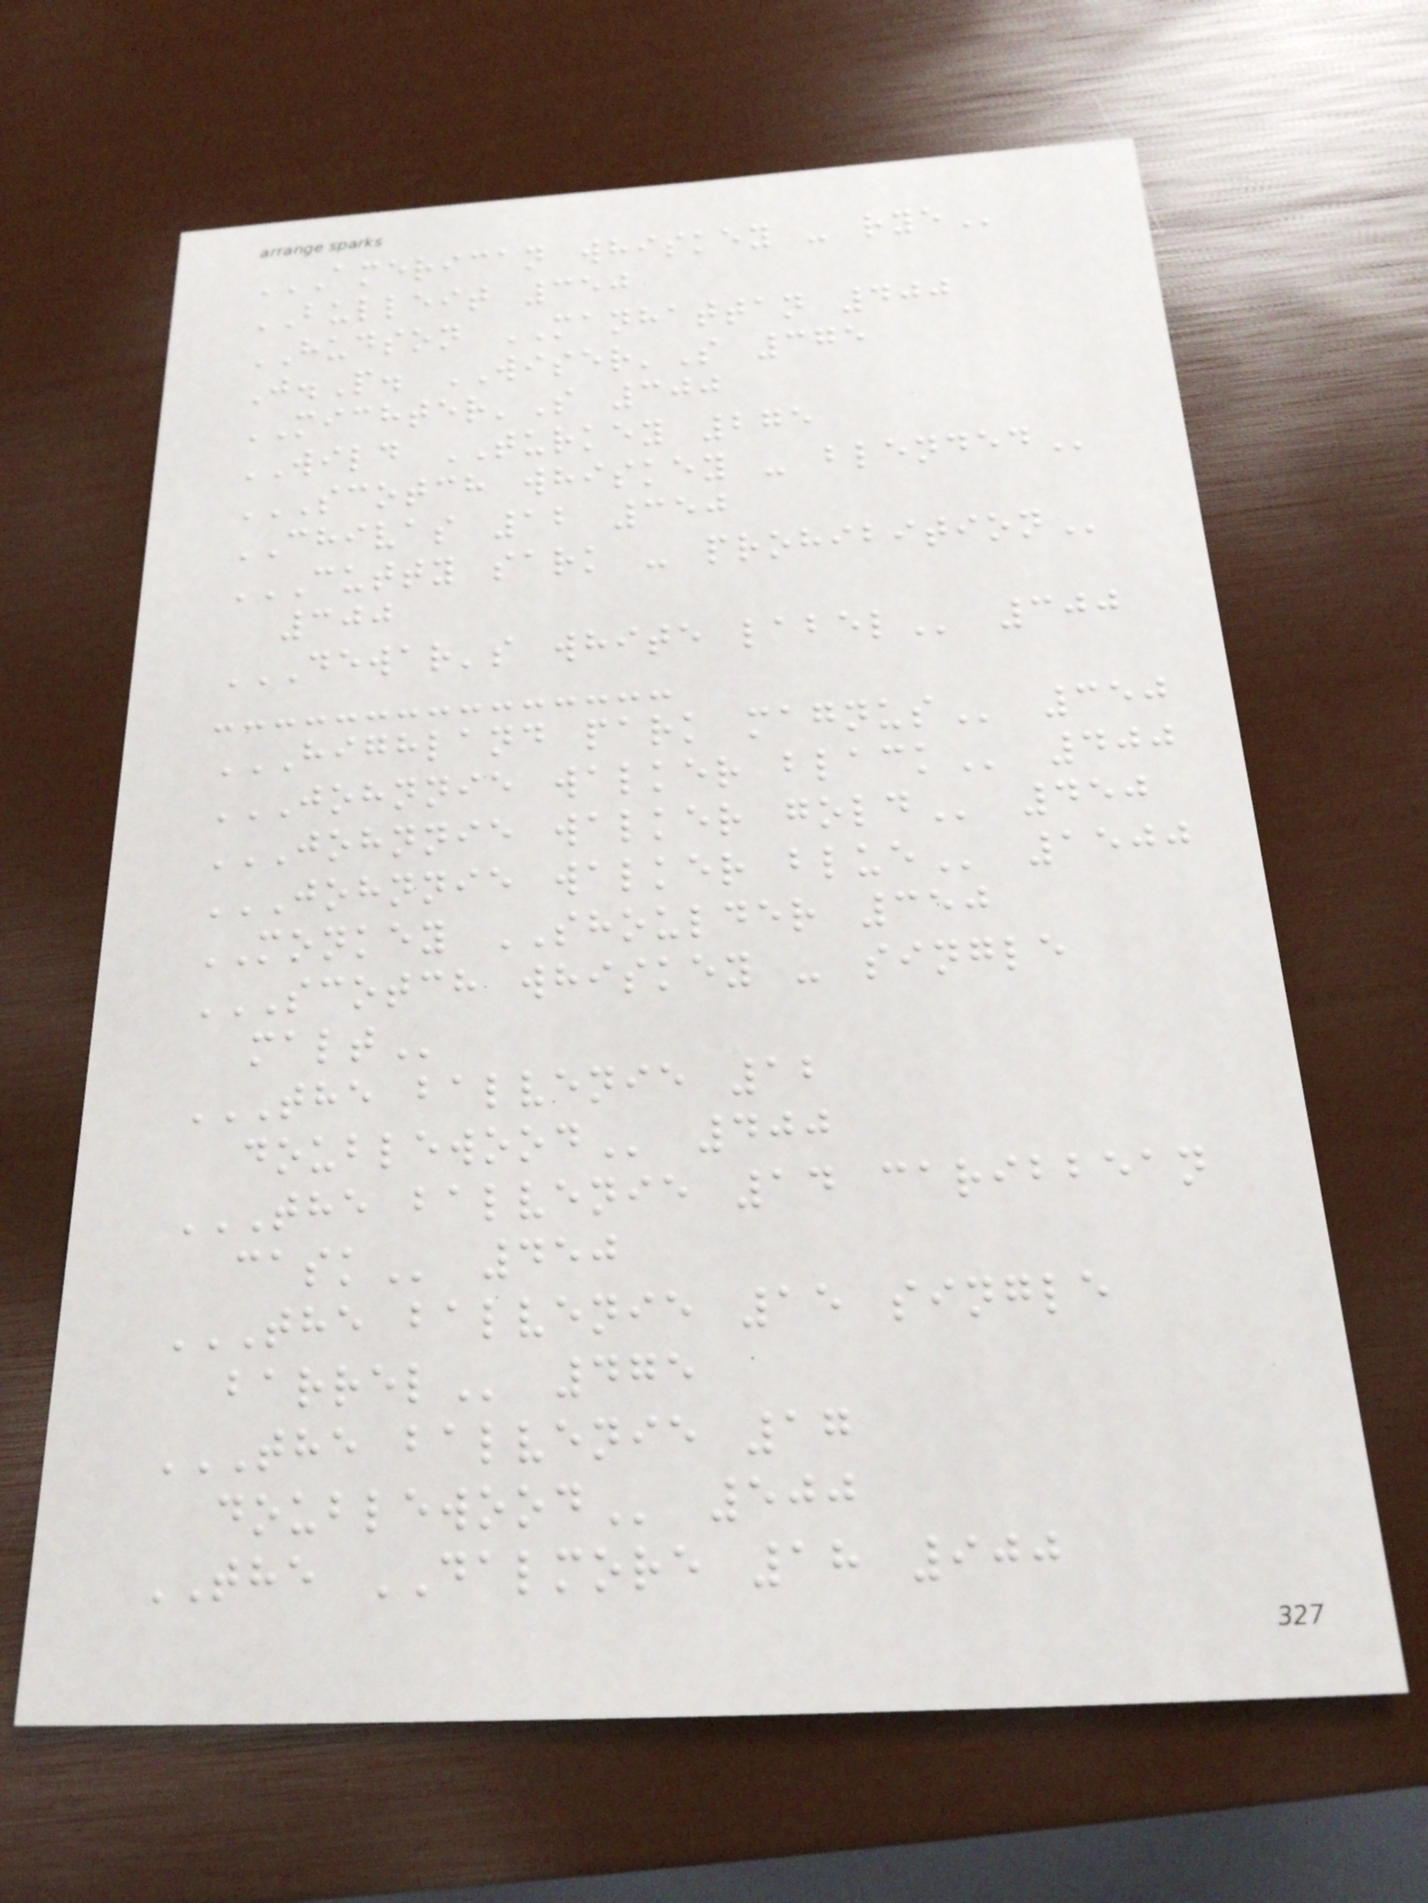AMERICAN WHISKEY - RYE
BULLEIT 350
HUDSON MANHATTAN 400
J.P. WISER'S 375
MICHTER'S 300
WILD TURKEY 275
SCOTCH WHISKEY - BLENDED
CHIVAS 12 350
CUTTY SARK - PROHIBITION
300
DEWAR'S WHITE LABEL 300
HIGHLAND PARK MAGNUS 350
JOHNNIE WALKER BLACK 400
JOHNNIE WALKER GOLD 450
JOHNNIE WALKER BLUE 1500
MONKEY SHOULDER 350
SCOTCH WHISKEY - SINGLE
MALT
THE BALVENIE 12
DOUBLEWOOD 400
THE BALVENIE 14 CARIBBEAN
CASK 450
THE BALVENIE 15 SINGLE
BARREL 475
THE BALVENIE 17
DOUBLEWOOD 500
THE DALMORE 18 900
